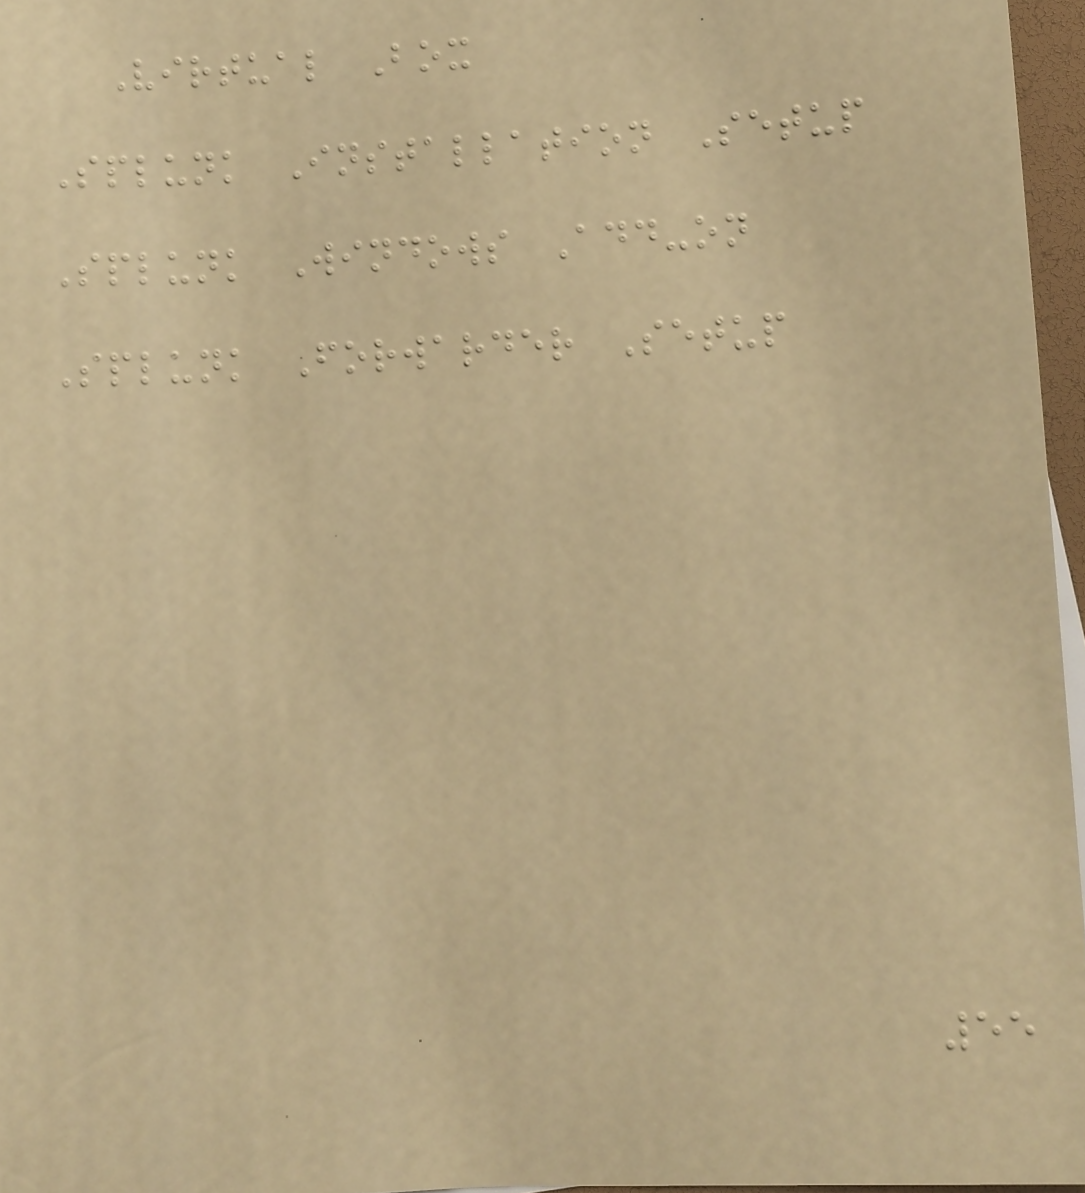Virtual Box
Splunk Installation Setup
Splunk Windows Add-on
Splunk Forwarder Setup
55
